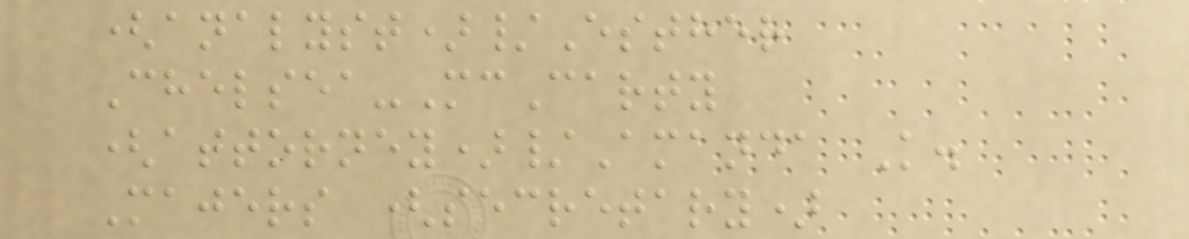(analyst)/Esther
Chelsea-McCarty
(attorney)/Amanda K.
Majers (secretary)
